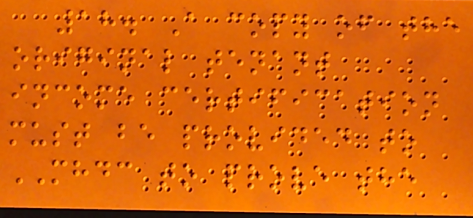18. A copy of the
original tenant
income certification
must be provided to
MHDC to prove the
